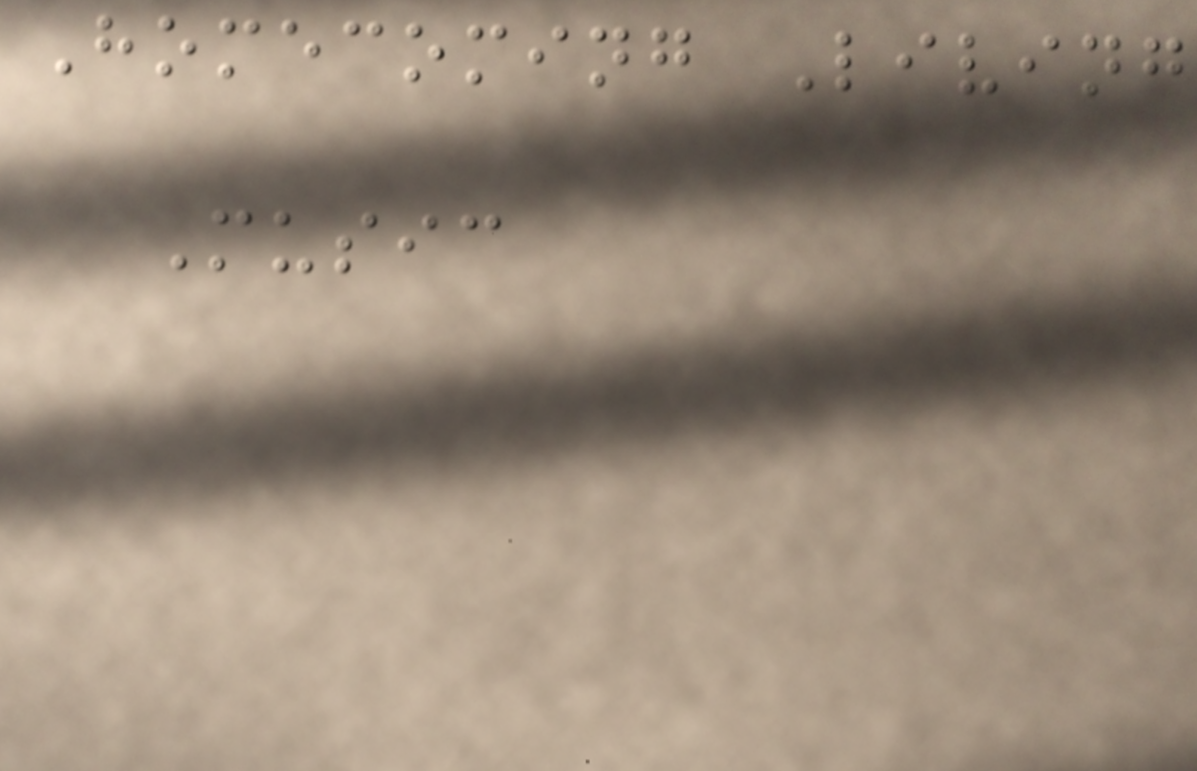Homecoming Living
Music
